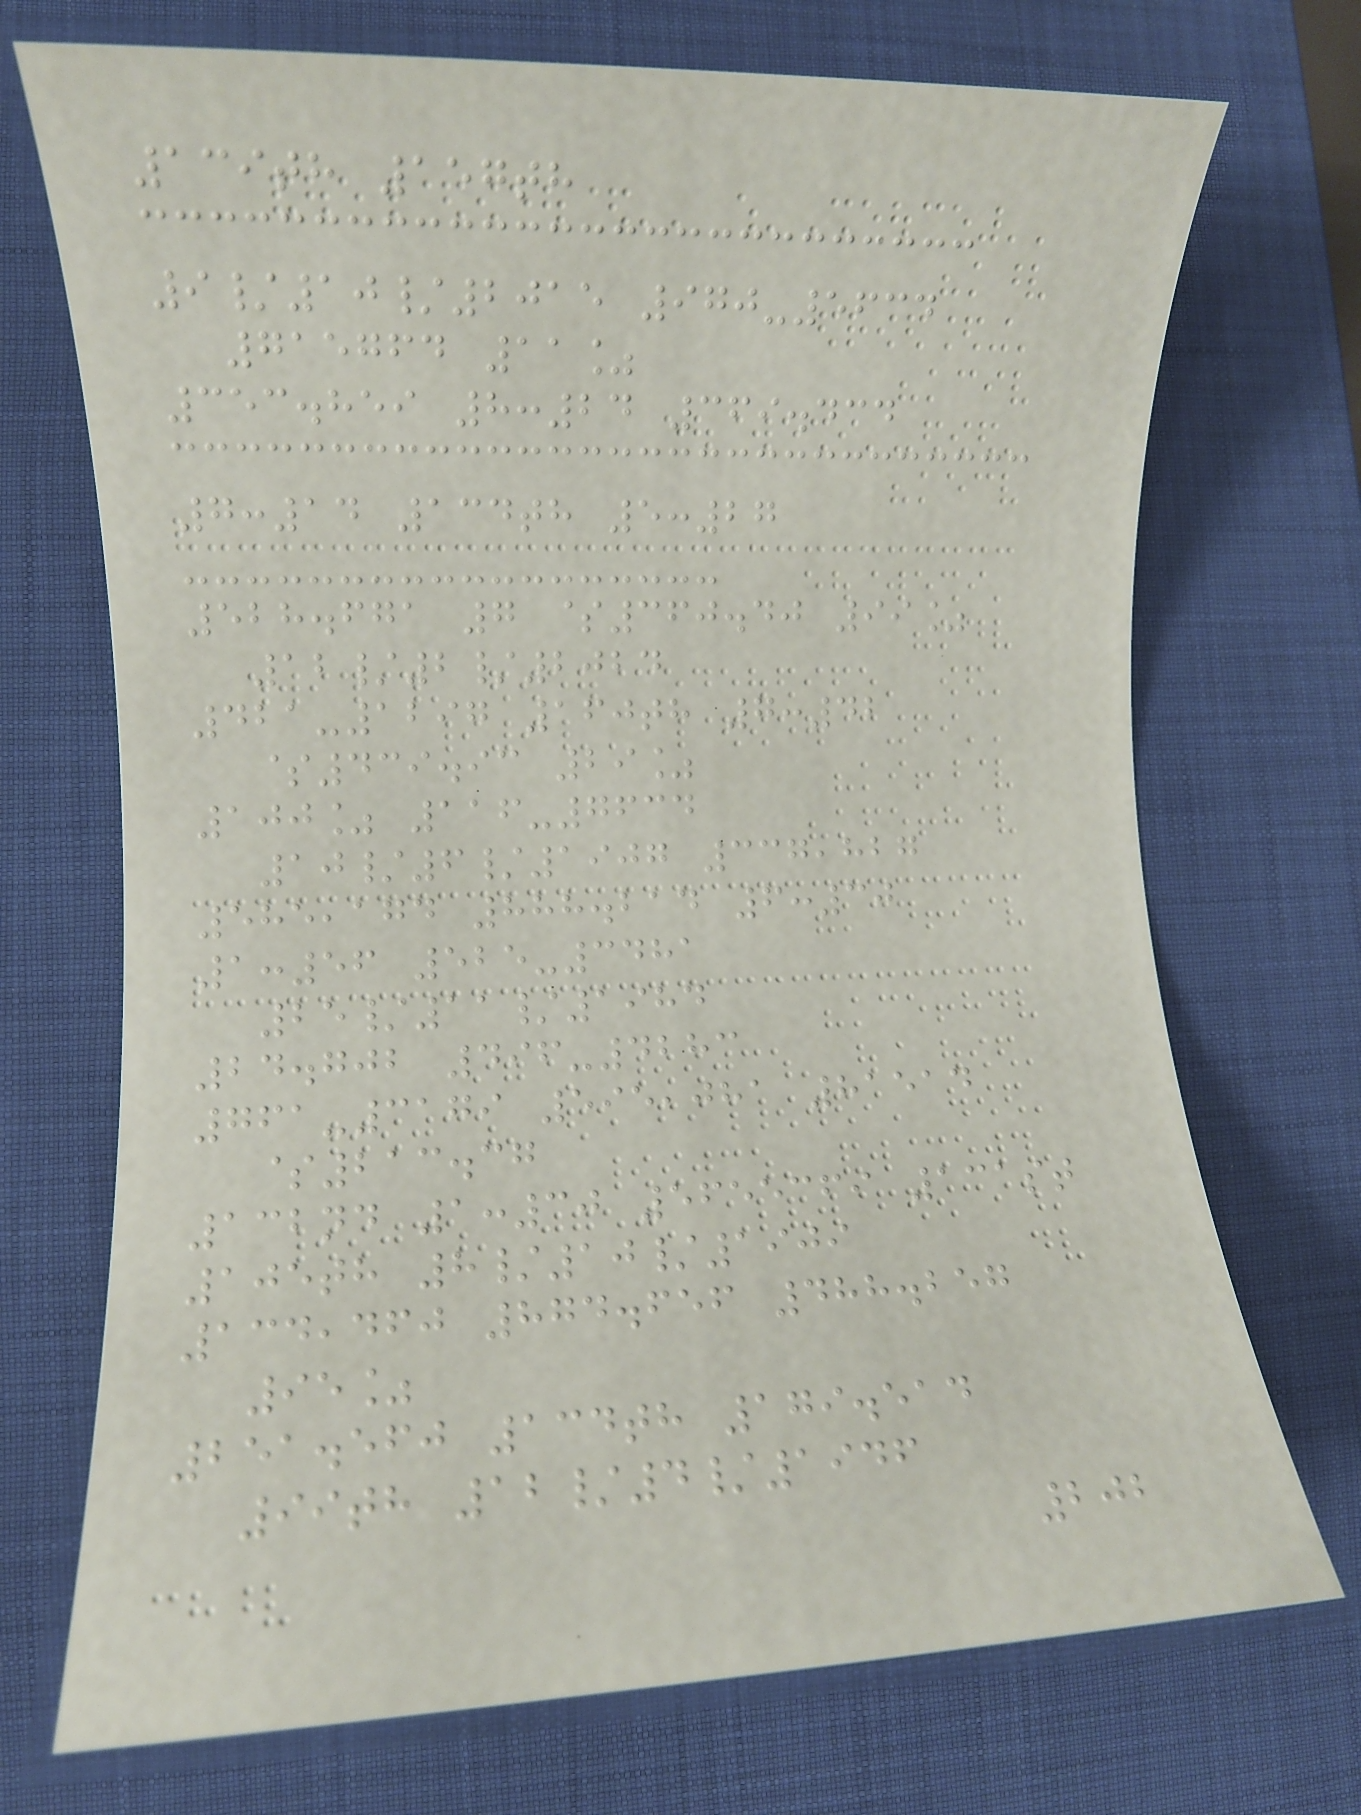139th 157th
9/10/2015 970-5634
715764 11%
353.859 8:24 369.434
7:14 134th 5:27
528.671 7 $360.40 99%
12/2/2024
421-1297 160th 7:42
$439.93 29%
100% 116-7634
10/6/1907 337,827
585,174 888.214 6:30
1:56 525-3481
25/11/1984
24.702 496-4283
761-3179 595,081 81514
$213.37
132nd 1:30 5655369 131st
105th 8/10/1909
134,460 874.656 488.257
95%
251.560 134th 179.514
99th 12/4/1946
202
